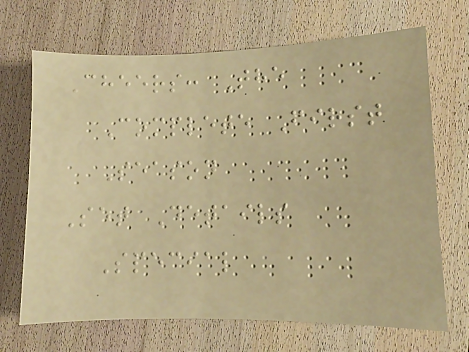Cheers: The
Complete First
Season
Set Details
Special
